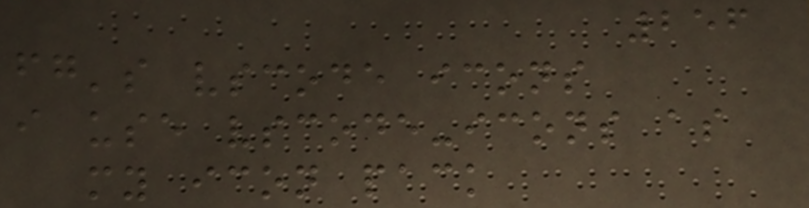256
fg's vscode icons
i use vscode-icons as
my icon pack
